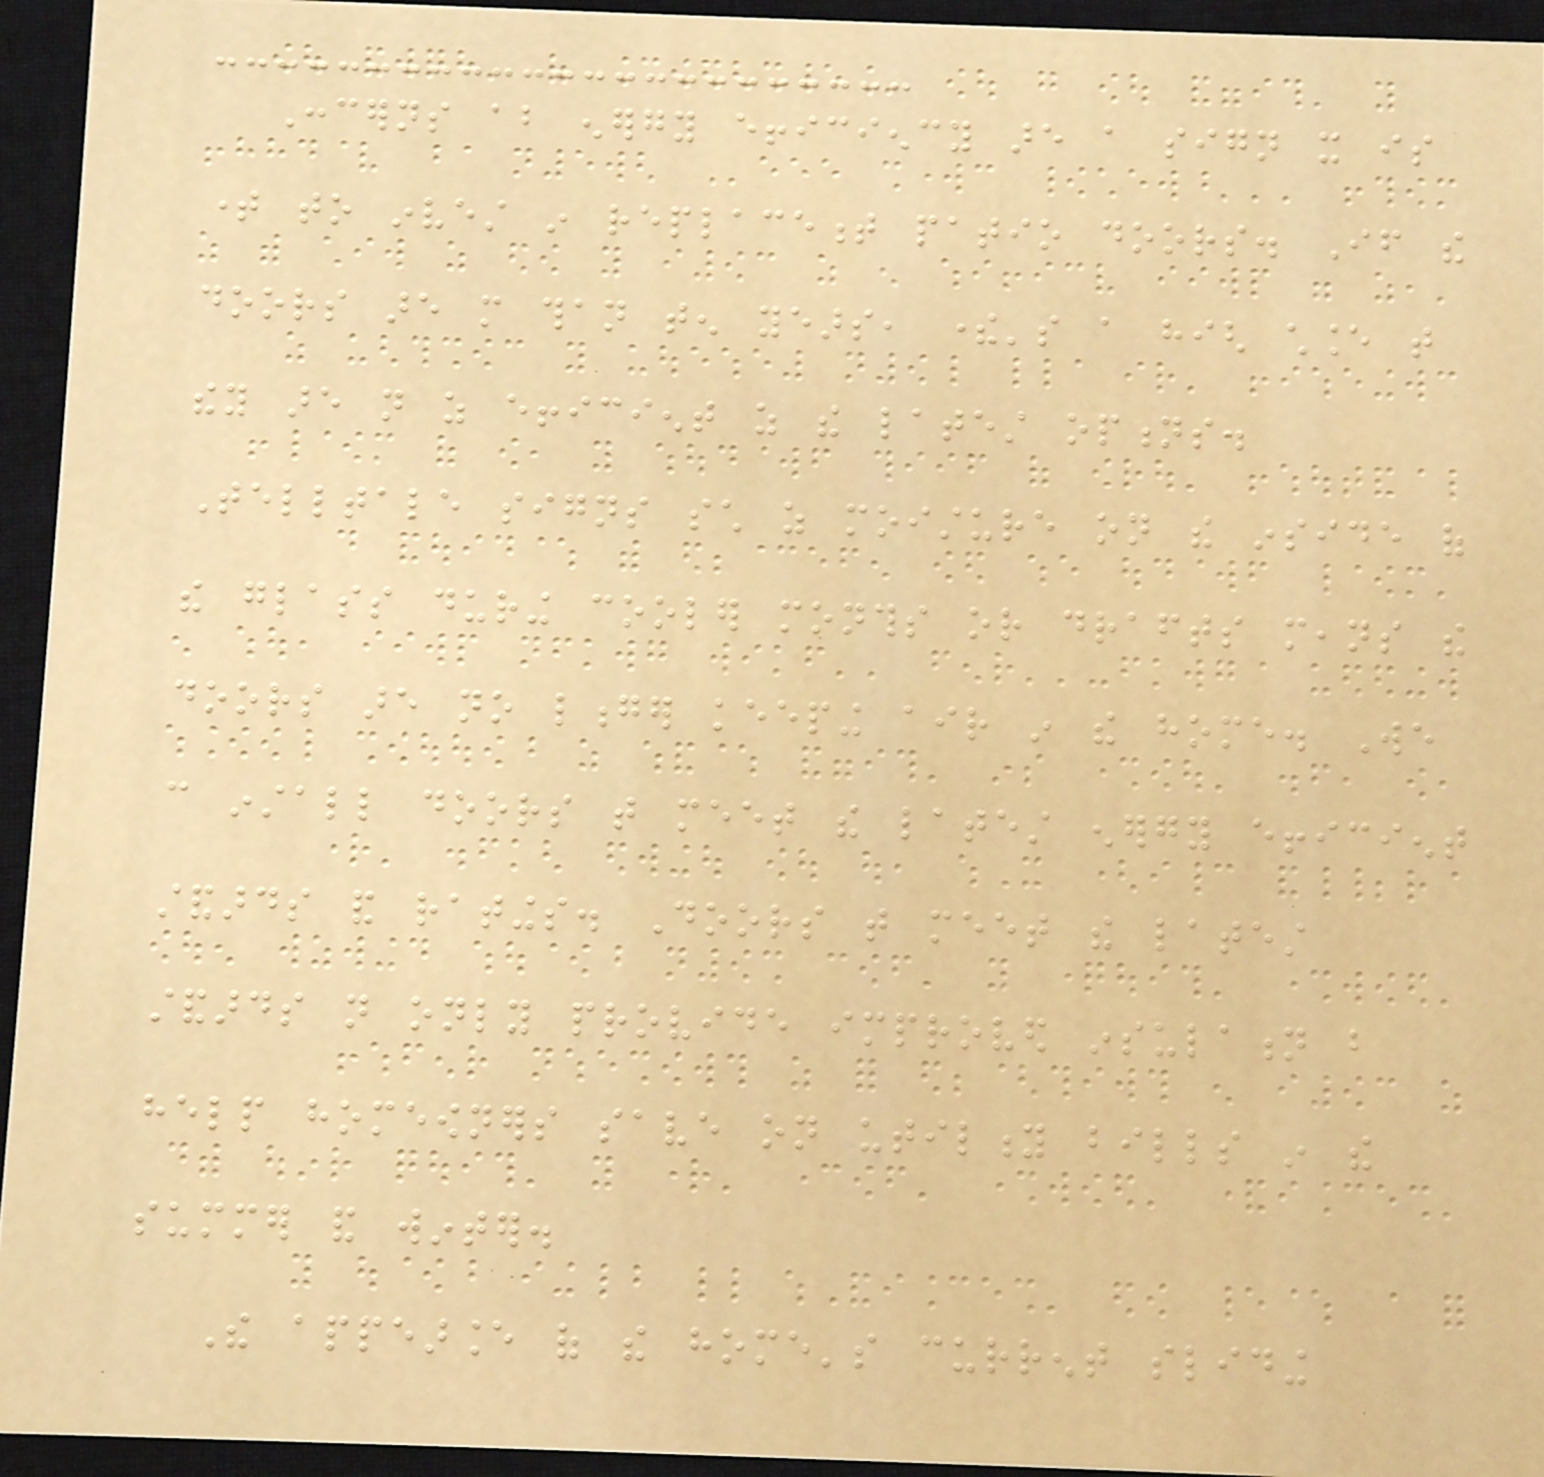Concerns about energy efficiency are a sign it is
time to invest in replacement patio doors. If the
doors are more than ten years, there's a high chance that
they are not as efficient as the latest options.
Telltale signs such as moisture on the inside of
the glass during cooler months or drafts means the
doors are no longer keeping air in the home. We
can install doors that meet the latest energy efficient
standards and ratings. Doors that meet the latest
standards not only provide improved insulation but
help homeowners save on utility bills in the
summer and winter.
The appearance of the home's current sliding
